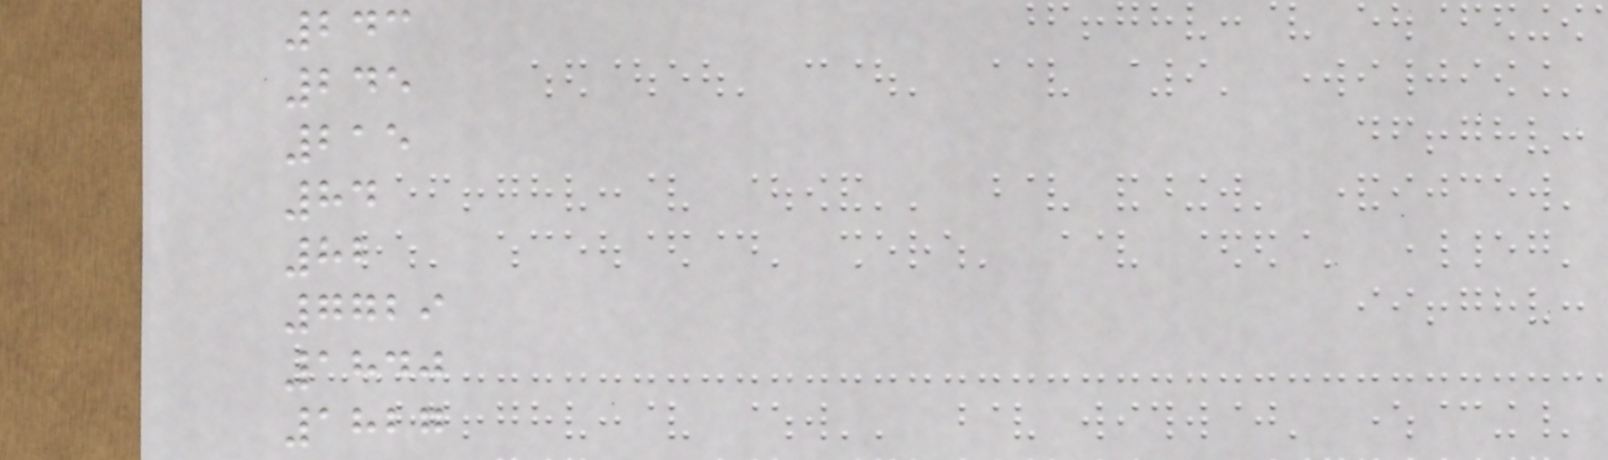243
245
215
84
82
7729
1840
1827
